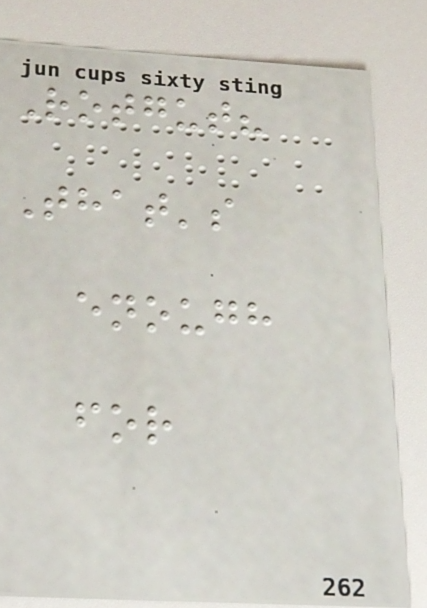Rotgut?
That's
enough
for
